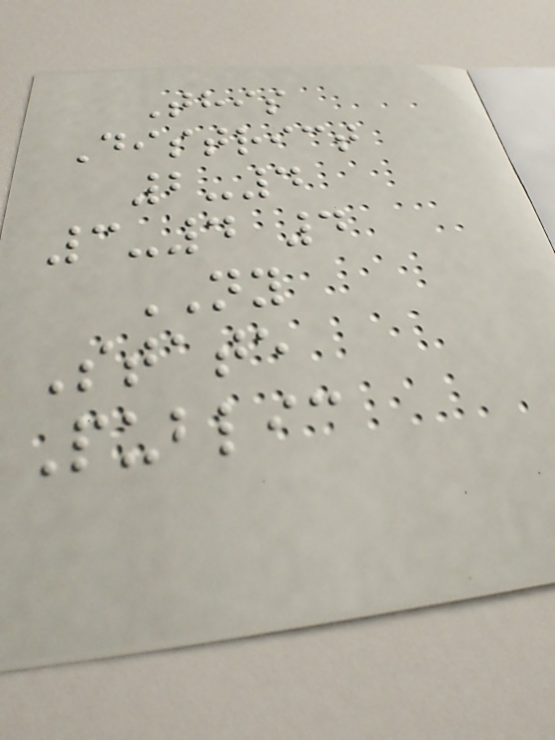This
District
2-4
3-4 4
NY
State
Public
